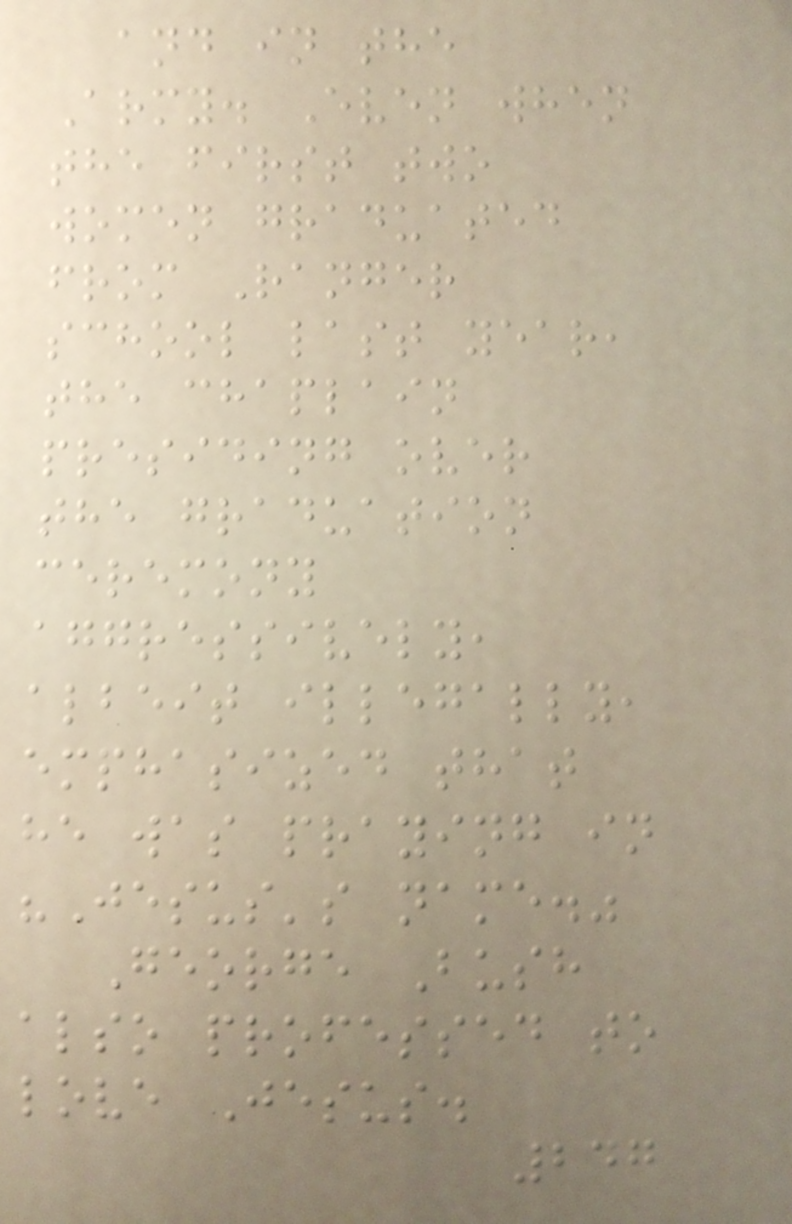and in the
Army. Even when
the first two
women graduated
from Ranger
school last year,
the chaplain
presiding over
the graduation
ceremony
aggressively,
albeit illegally,
emphasized that
he was praying in
"Jesus's name."
George Bush
also professed to
love Jesus.
247
